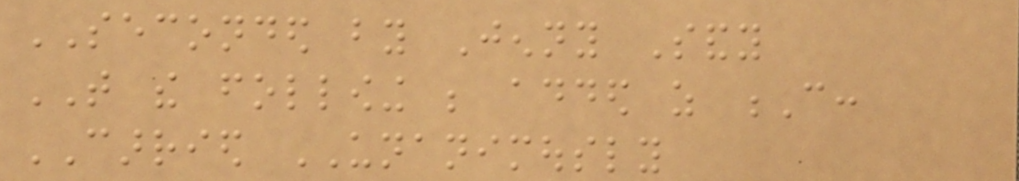SECONDED by Jenny Sandy
THAT the following be added as C:
CARRIED UNANIMOUSLY
